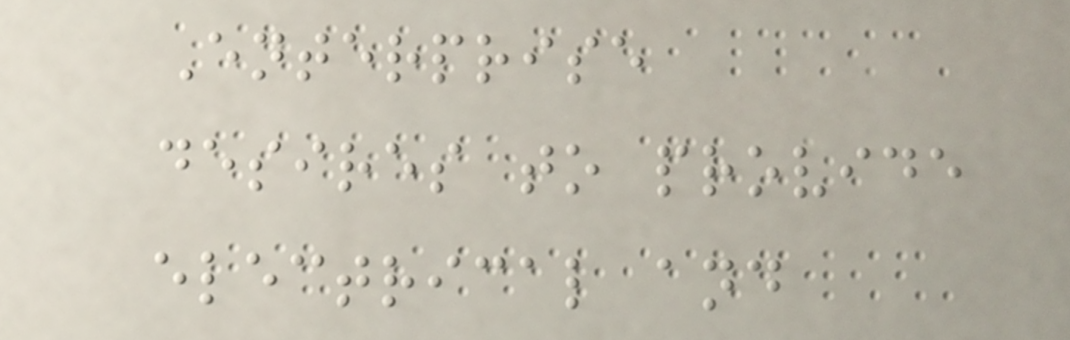Enterprise
desires to provide
electrical and
